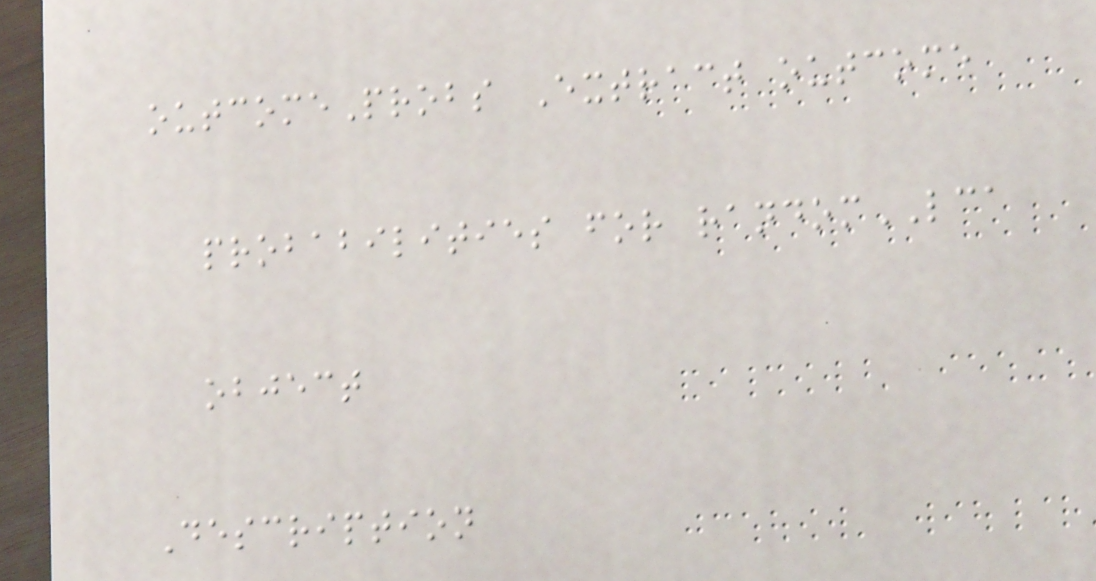outcomeProbs Extract outcome
probabilities for randomLCA
object
Description
